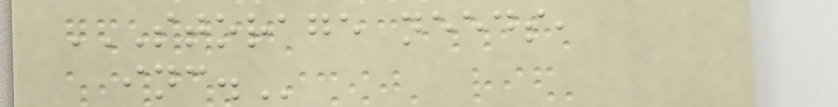STORAGE NEEDS,
INC.
